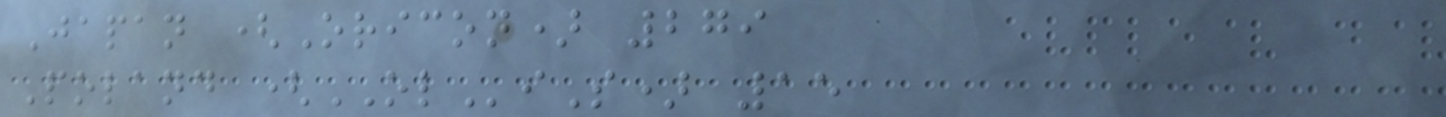Japan (Oricon) 279
Poland (OLiS) 15
